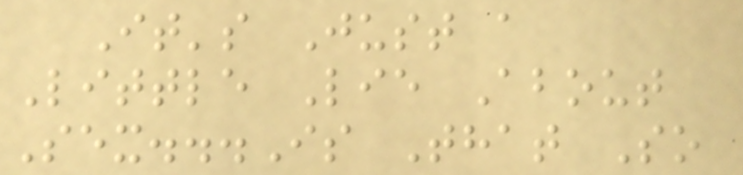It's Just a
Little Lie About
Sex...Is That So
